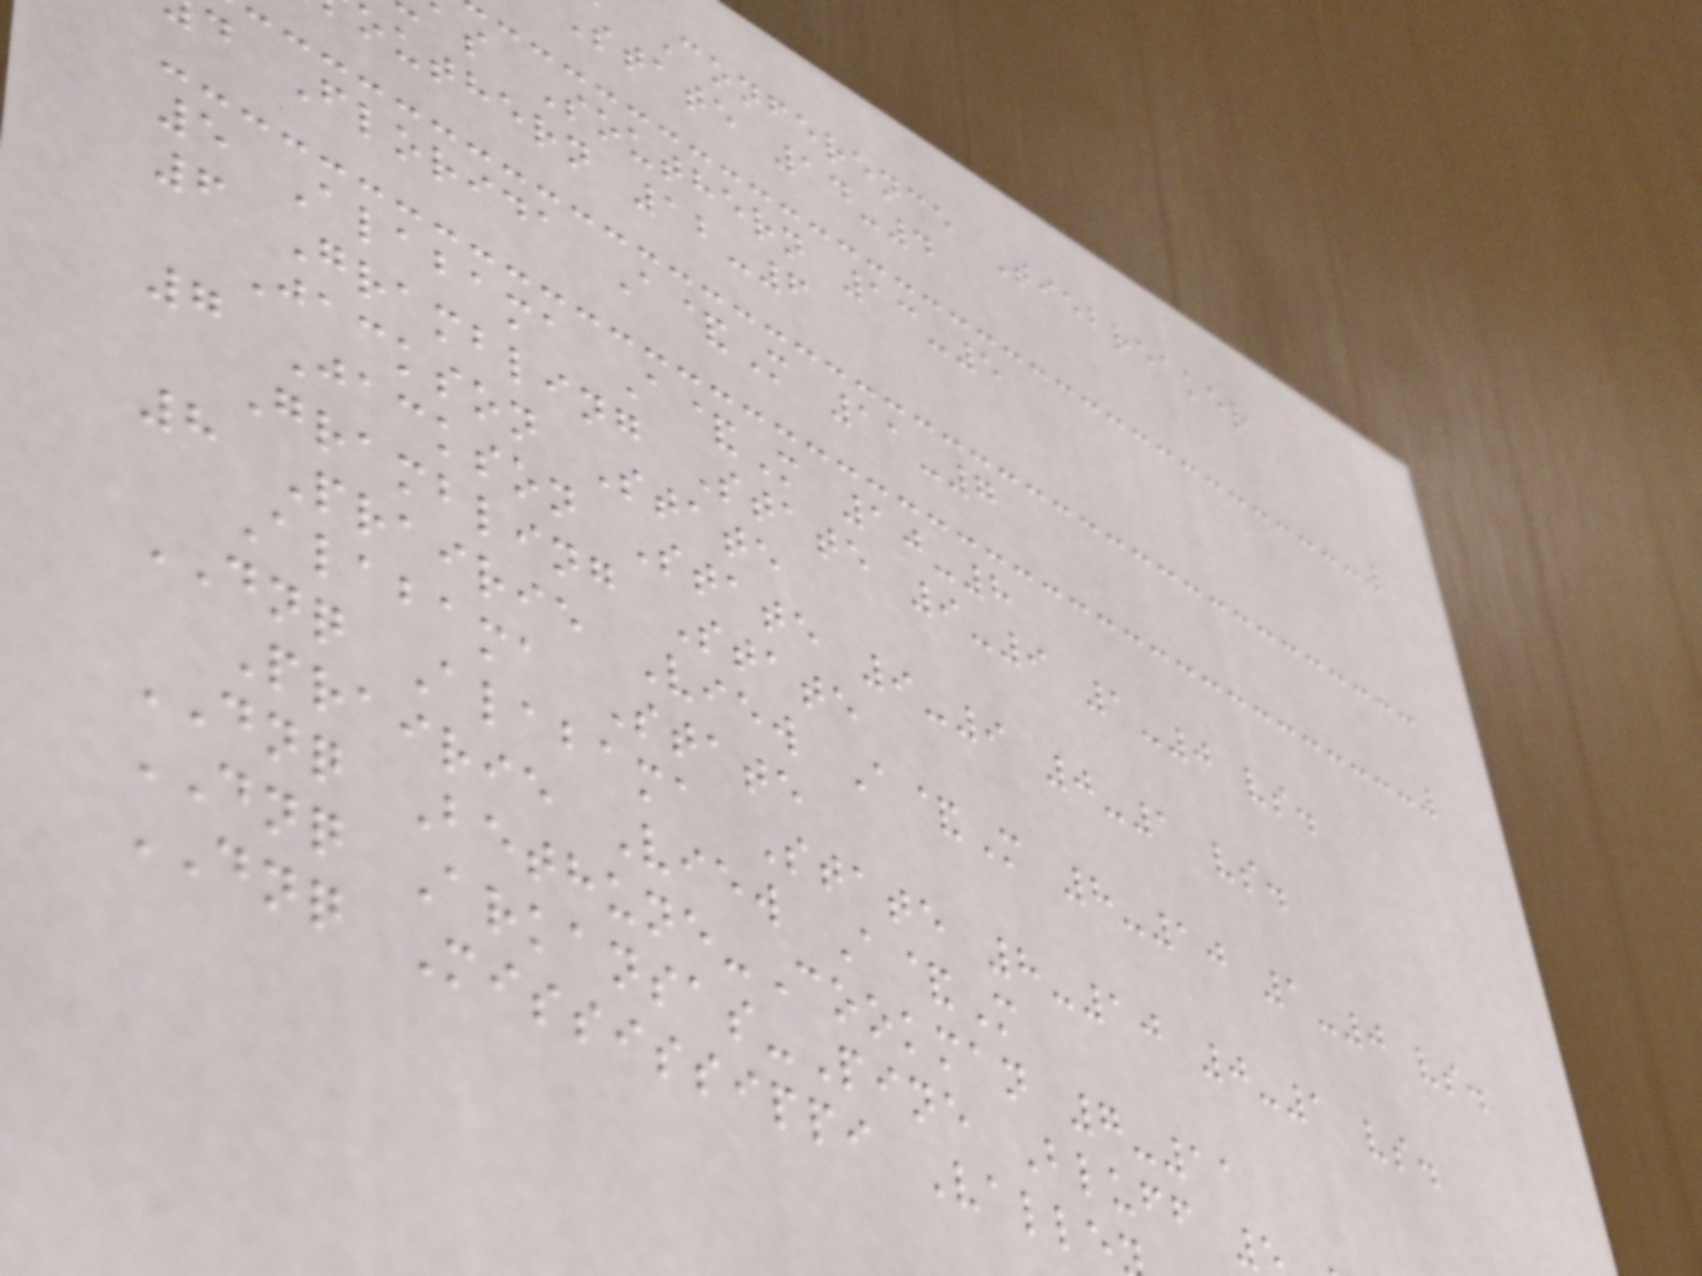Conference Tiebreaker
state 14-4
as Southern 13-5
outhern 12-6
d Florida A&M 11-7
5 Alabama A&M 10-8
6 Grambling State 9-9 1-0 vs.
Jackson State
7 Jackson State 9-9 0-1 vs.
Grambling State
8 Prairie View A&M 8-10 1-0 vs.
Alabama State
DNQ Alabama State 8-10 0-1 vs.
Prairie View A&M
DNQ Bethune-Cookman 7-11
DNQ Arkansas-Pine Bluff
DNQ Mississippi Valle
